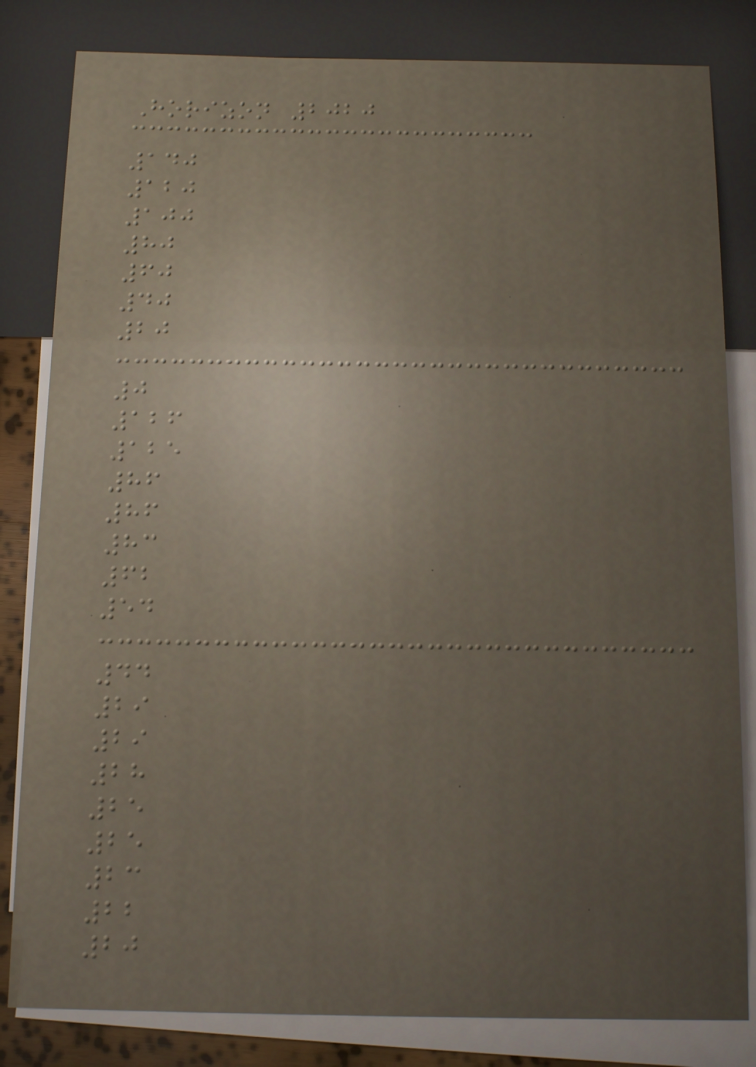Horizon 2020
140
120
100
80
60
40
20
0
126
125
86
86
83
62
54
44
29
29
28
25
25
23
22
20
